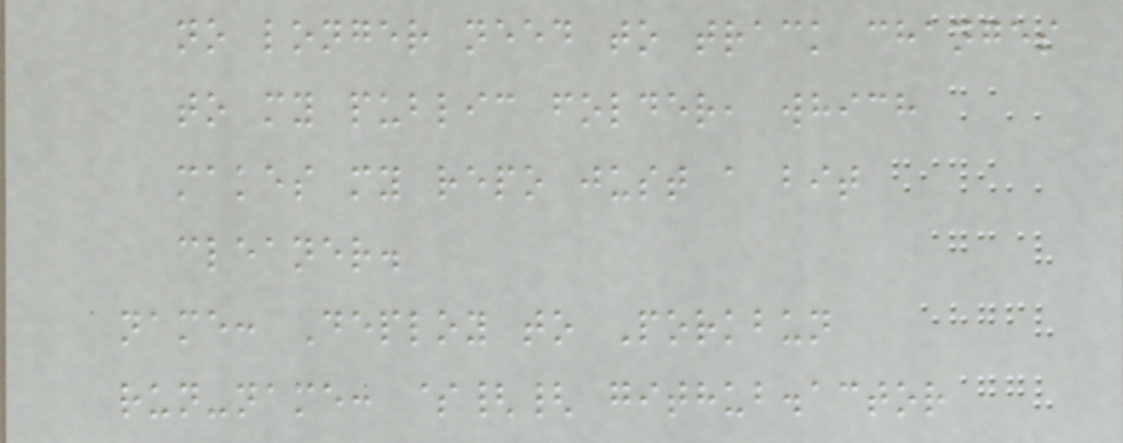no longer need to track changes
to my public folder, which
makes my repo just a bit
cleaner.
name: Deploy to Porkbun
run-name: ${{ github.actor
